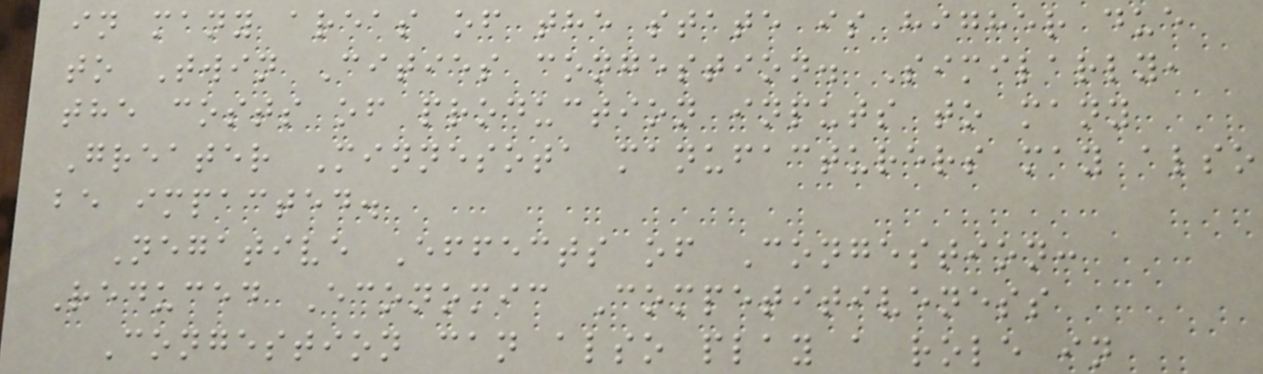in many areas of the state is higher due
to Twin Cities congestion. Similarly,
the costs of production inputs to many
Greater Minnesota manufacturers may also
be impacted.
Negative Effects of Congestion:
Reduced Economic Competitiveness
Congestion can also play a role in
